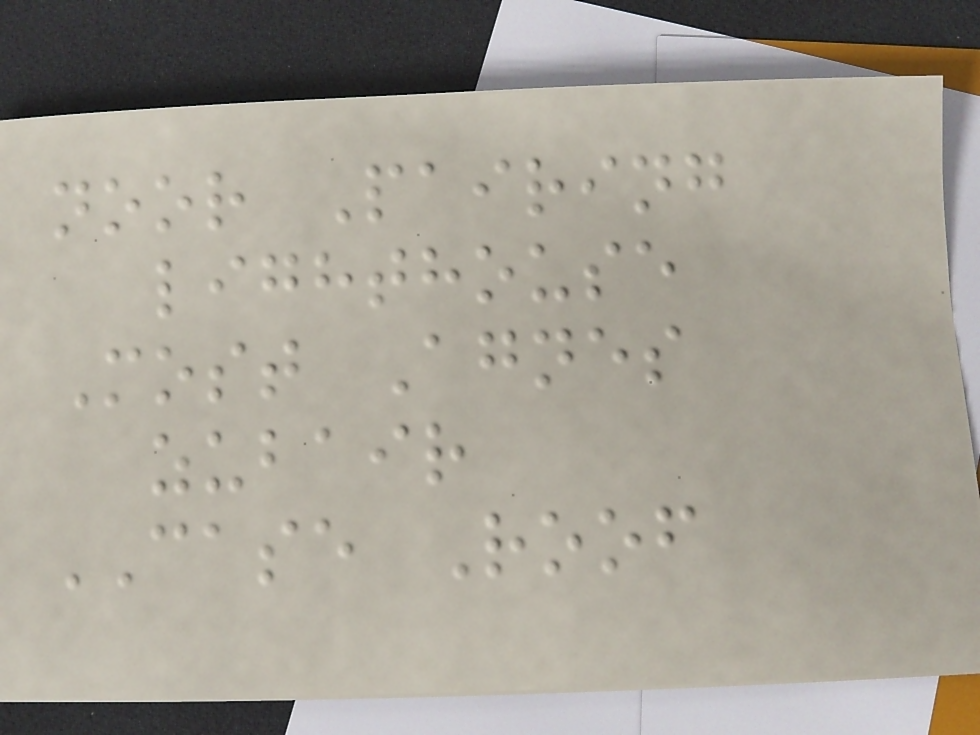noor Pairing
lighthouse
Most Agnes
zubair
CASE Roof
